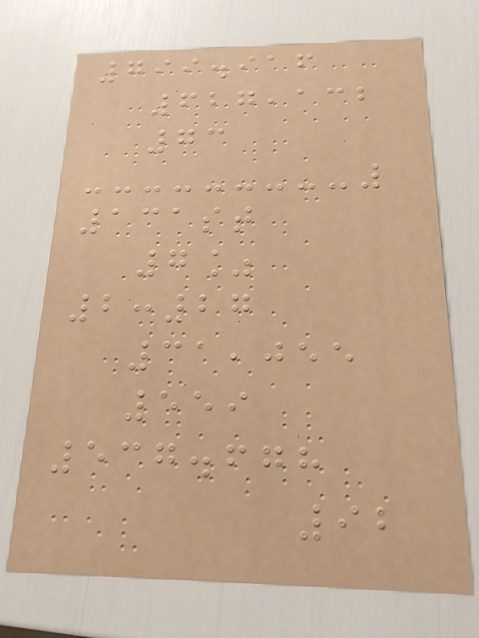799.916
627,132
73
131st
7%
2:27
31,055
559
537.678
92
